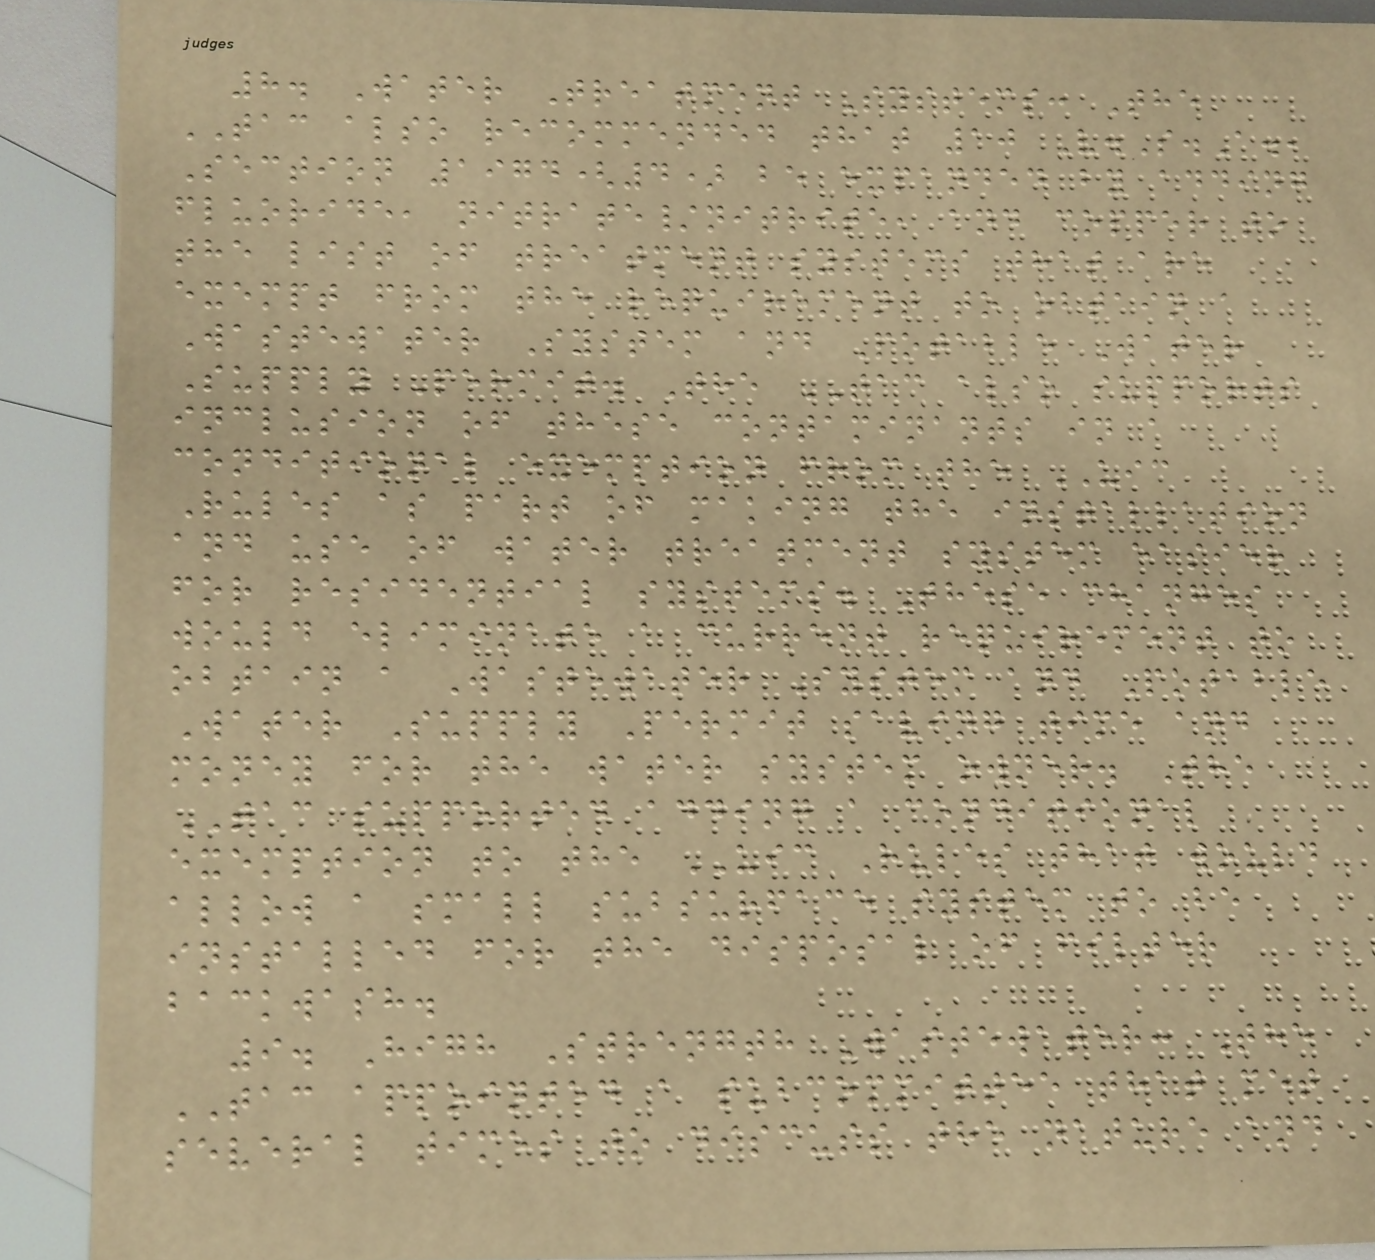8. Water Treatment Systems: The
TAC also recommended that 10 V.S.A.,
Section 1974(4) be expanded by adding
fluoride, nitrate/nitrite, and copper to
the list of treatment systems that are
exempt from the requirement to obtain a
Wastewater System and Potable Water
Supply Permit. The TAC also supports
inclusion of these contaminants in a
conditional exemption from the UIC
Rules as part of making the installation
and use of water treatment system easier
for residential systems. These changes
would eliminate a current requirement to
obtain a Wastewater System and Potable
Water Supply Permit saving time and
money for the water system owner. The
TAC supported adding a conditional
exemption to the UIC Rules that would
allow a small subsurface system to be
installed for the disposal of filter
backwash.
9. High Strength Wastewater: The
TAC appointed a subcommittee that met
several times to discuss the nature and
